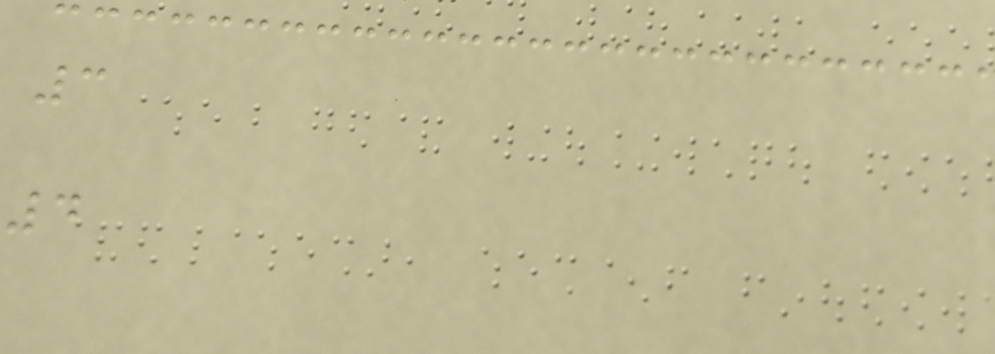3
4
